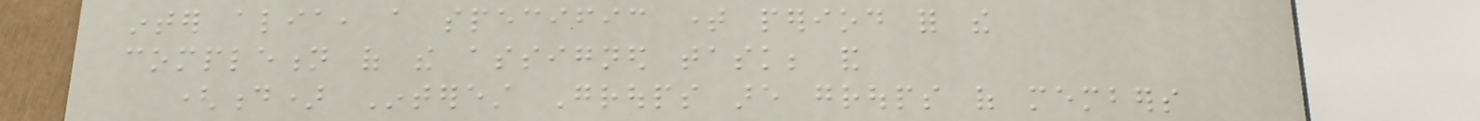inter alia, a specific time period for the
completion of the assigned task; and
(d) Interest Groups are groups of members
